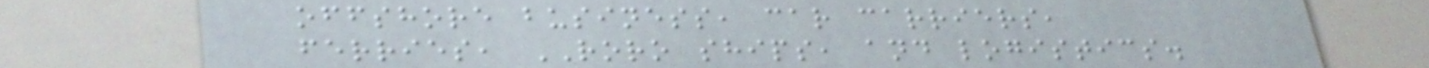offshore business, car carriers,
ferries, RORO ships, and logistics.
